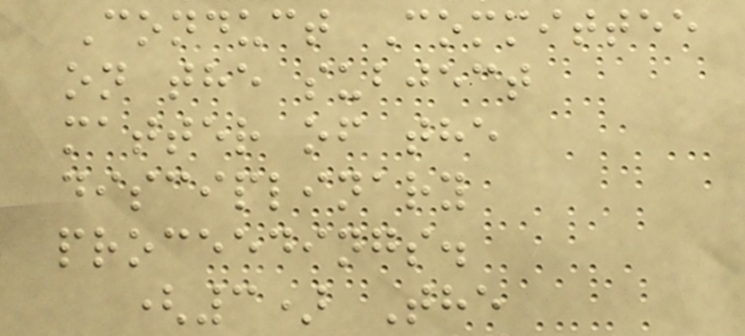Conduct Committee
on the subject
matter of the
disciplinary
proceedings.
(3) The
